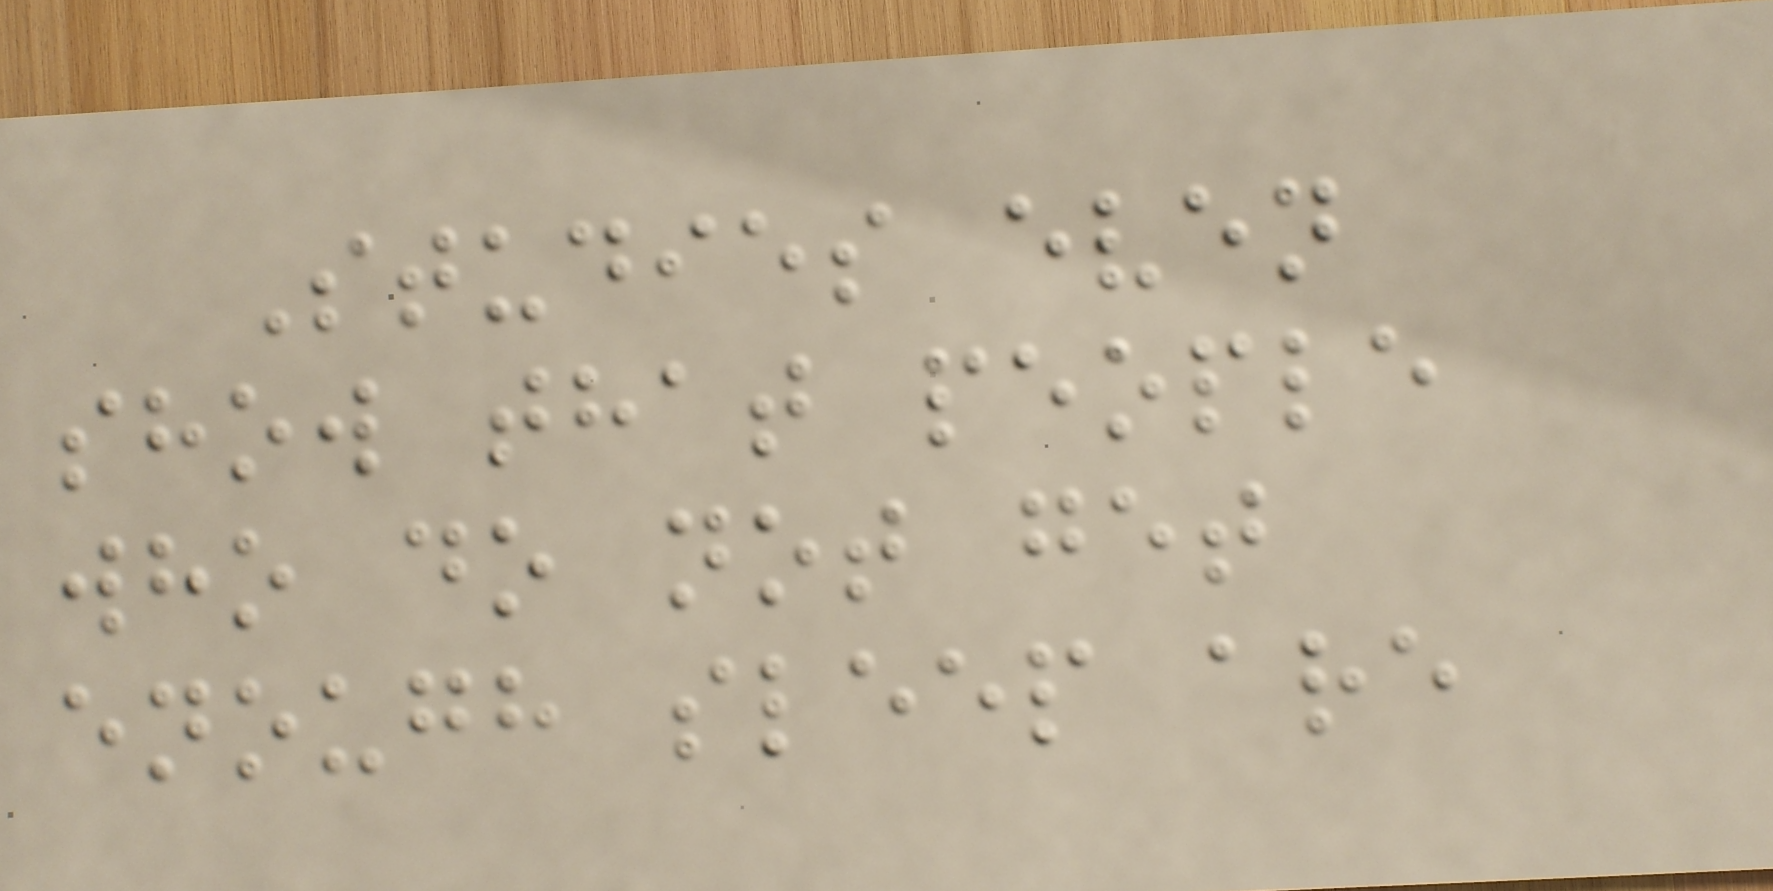Studies even
show that people
who do not get
enough sleep are
